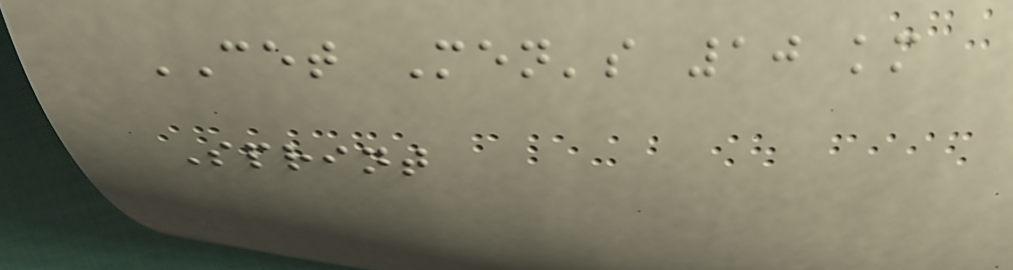CET Men's 10 km
Sprint
